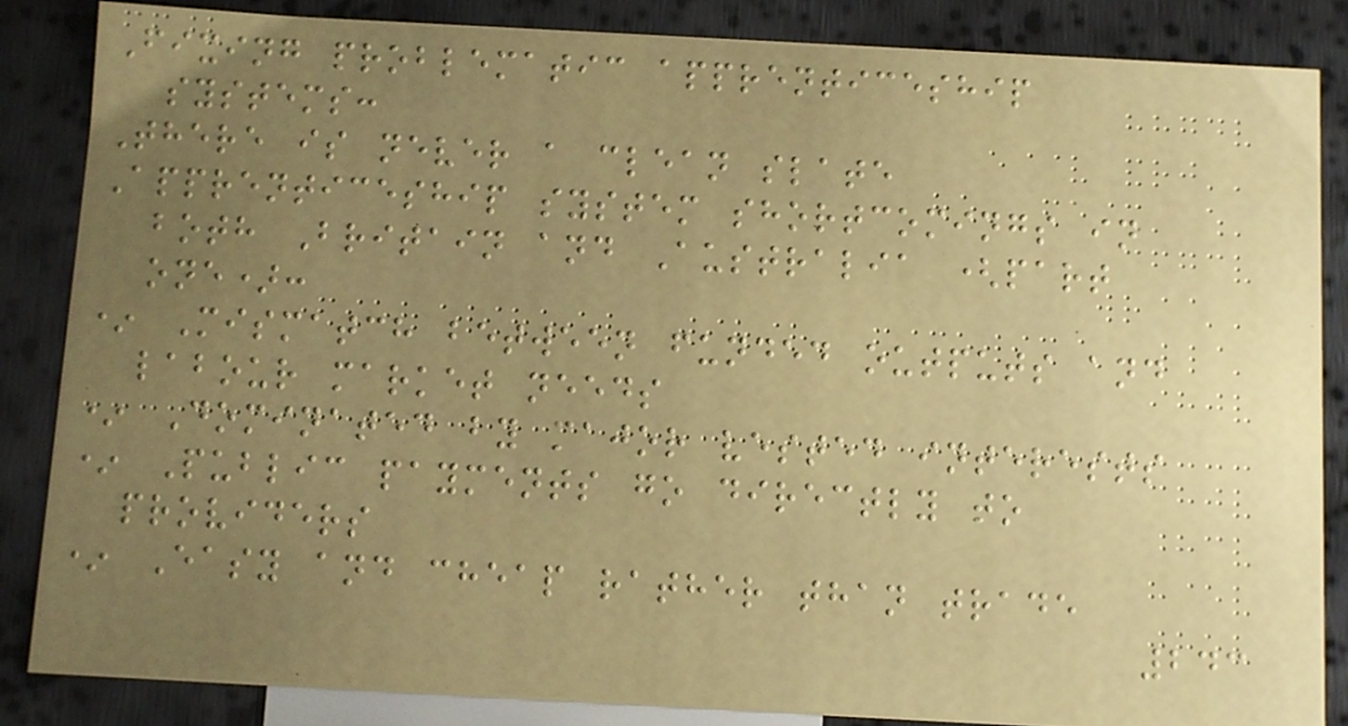Fixing problematic apprenticeship
systems:
There is never a clean slate
Apprenticeship system shortcomings in
both Britain and Australia (part
one):
* Mismatch between funded outputs and
labour market needs
* Dominated by major vested interests
* Public payments go directly to
providers
* Easy and cheap rather than trade
243
